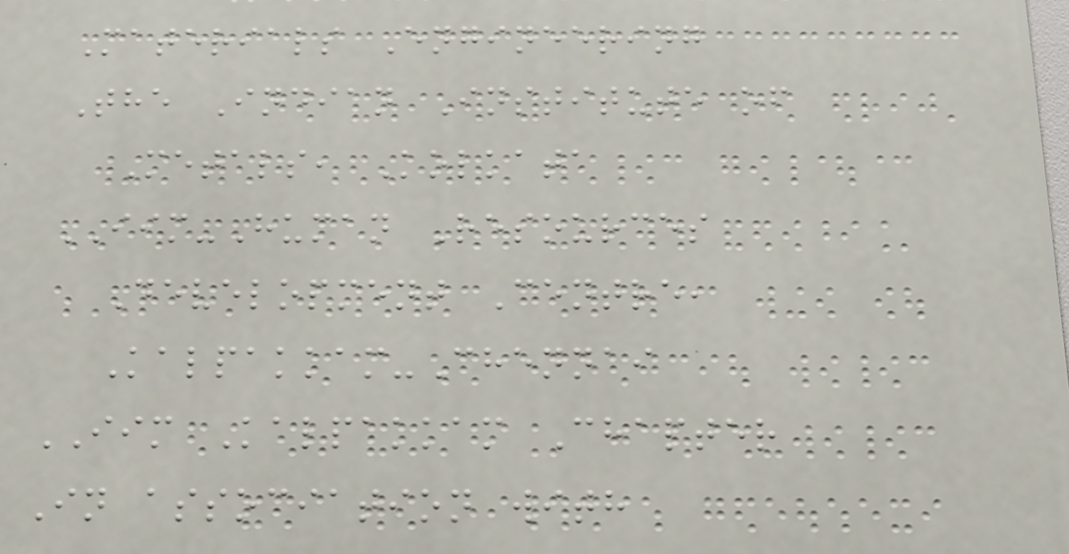Materials Engineering
The Indian Institute of
Metals, Kolkata
IIM-Human Resources
Development Centre,
Kalpakkam-Chennai
IIM Kalpakkam Chapter
In association with
